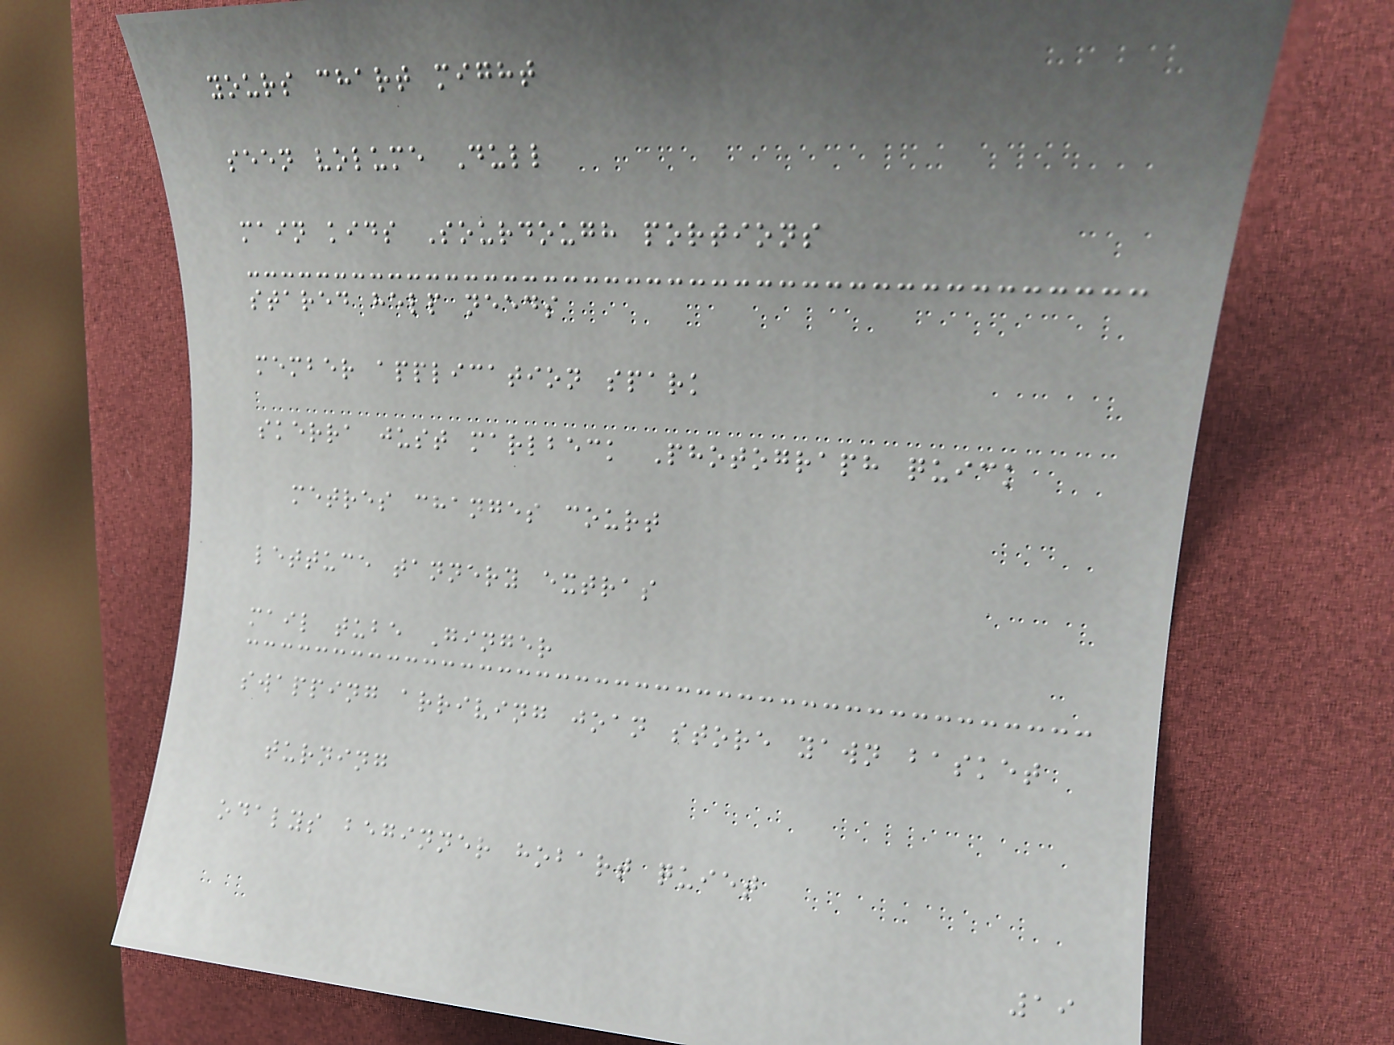yours chart might
seen volume Dull
main kids Sourdough portions
stared help needs
member application spark
skerra just marlbeck Photograph quick
metres changes court
lettuce tannery extras
mail tube Ginger
swapping arriving joan store yawn basket
turning
odalys beginner hobart quiet
19
